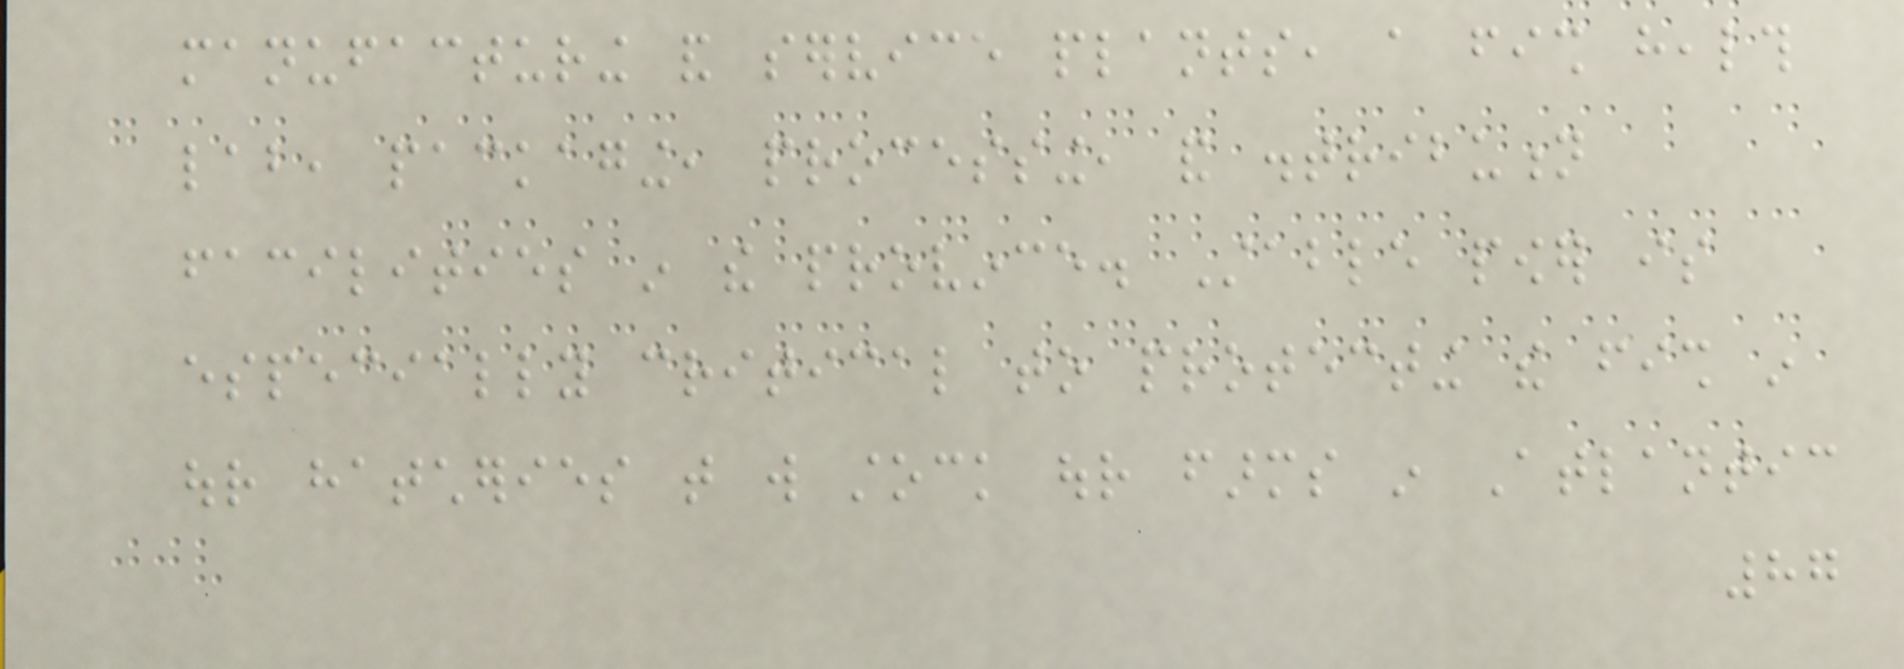manufacturing and service plants, a fish health
lab, packaging, processing, and distribution
facilities in the province. Stable power is
especially critical to protecting the fish in
our hatcheries that will stock our farms in Atlantic
87
